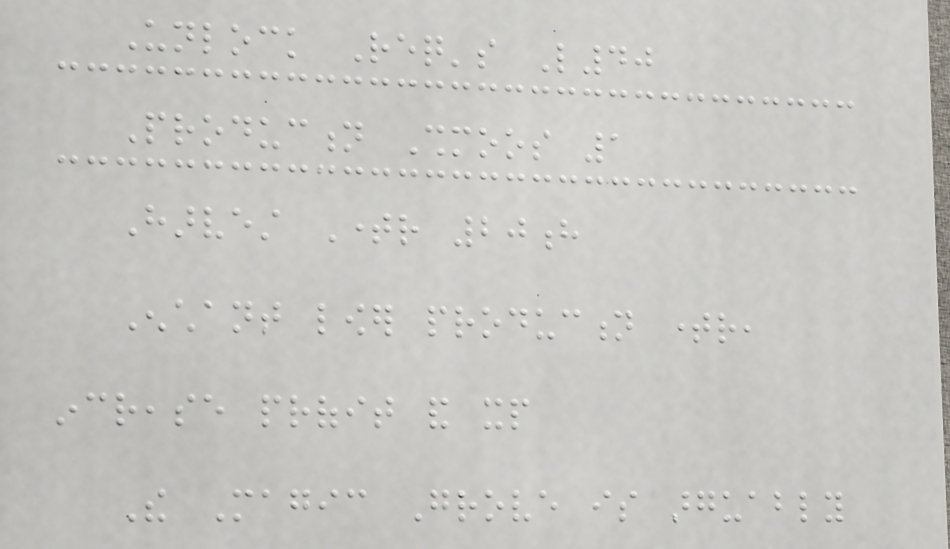Unlock Req's L40
Production Shmoos 1
Harvest Timer 20h
Enchant lower production timer,
increase profit and xp
The Magic Grove is arguably
